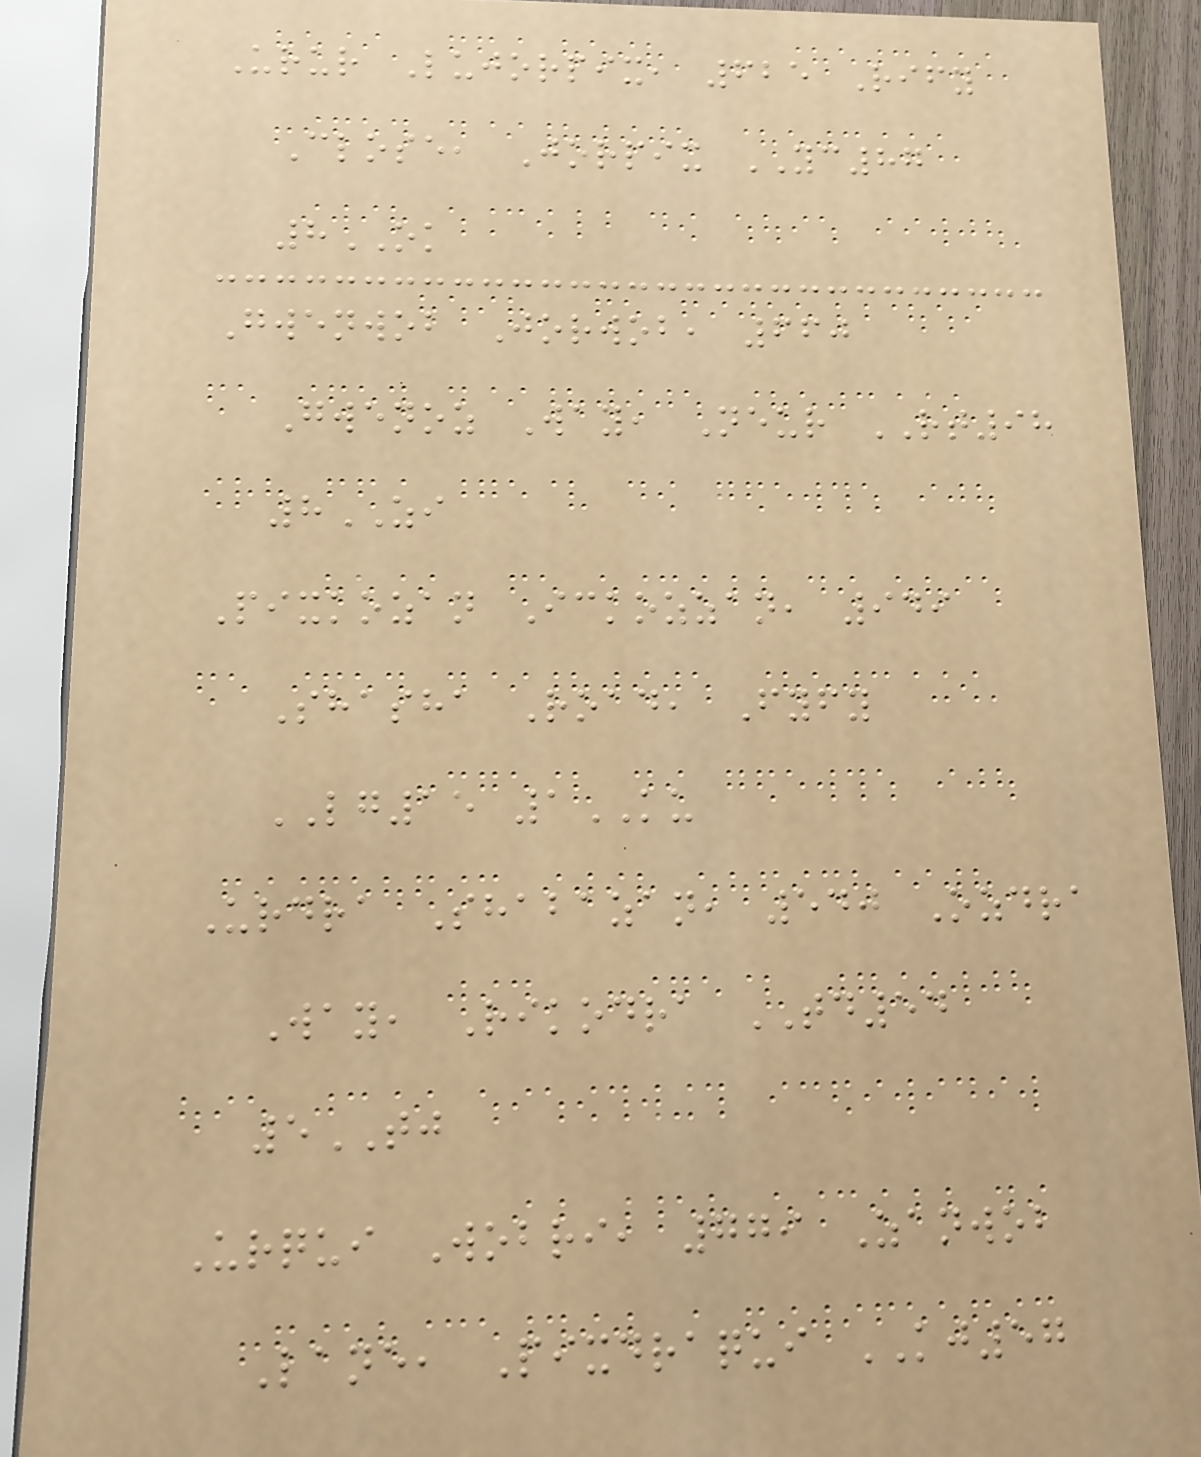Urur Lujorpix, 625 Rify
Close, Jorpix YC87
8OK
Gwenwob Jorwob, 660
Gwenoz Way, Neur RT98
8ZI
Pixkozan Ickozzan, 949
Shasha Road, Fyfy
LG15 1KU
Urdra Shabazan, 540 Ozdra
Way, Rikodra TD54
5TJ
Urqui Wobri, 779 Zanwob
Lane, Pixdraqui KJ57
